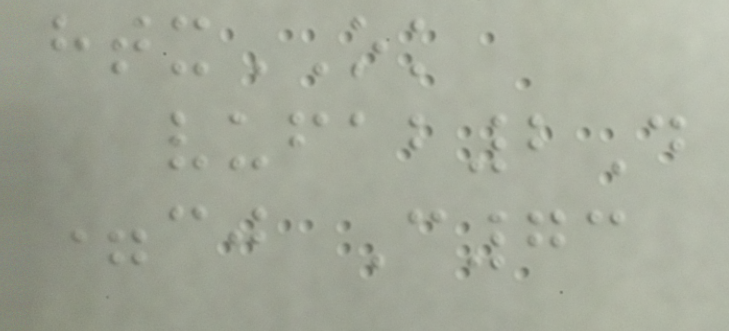htxOK
vufab2D
=cj C73
